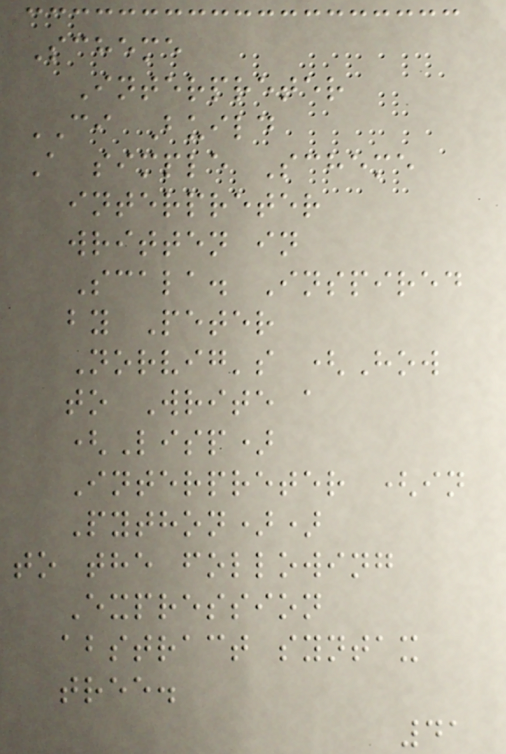Scheme
Interpreter
CI Build
A simple Scheme
interpreter
written in
Scala. Inspired
by Peter
Norvig's (How
to Write a
(Lisp)
Interpreter (in
Python))
to the following
Expression
abstract syntax
tree.
41
